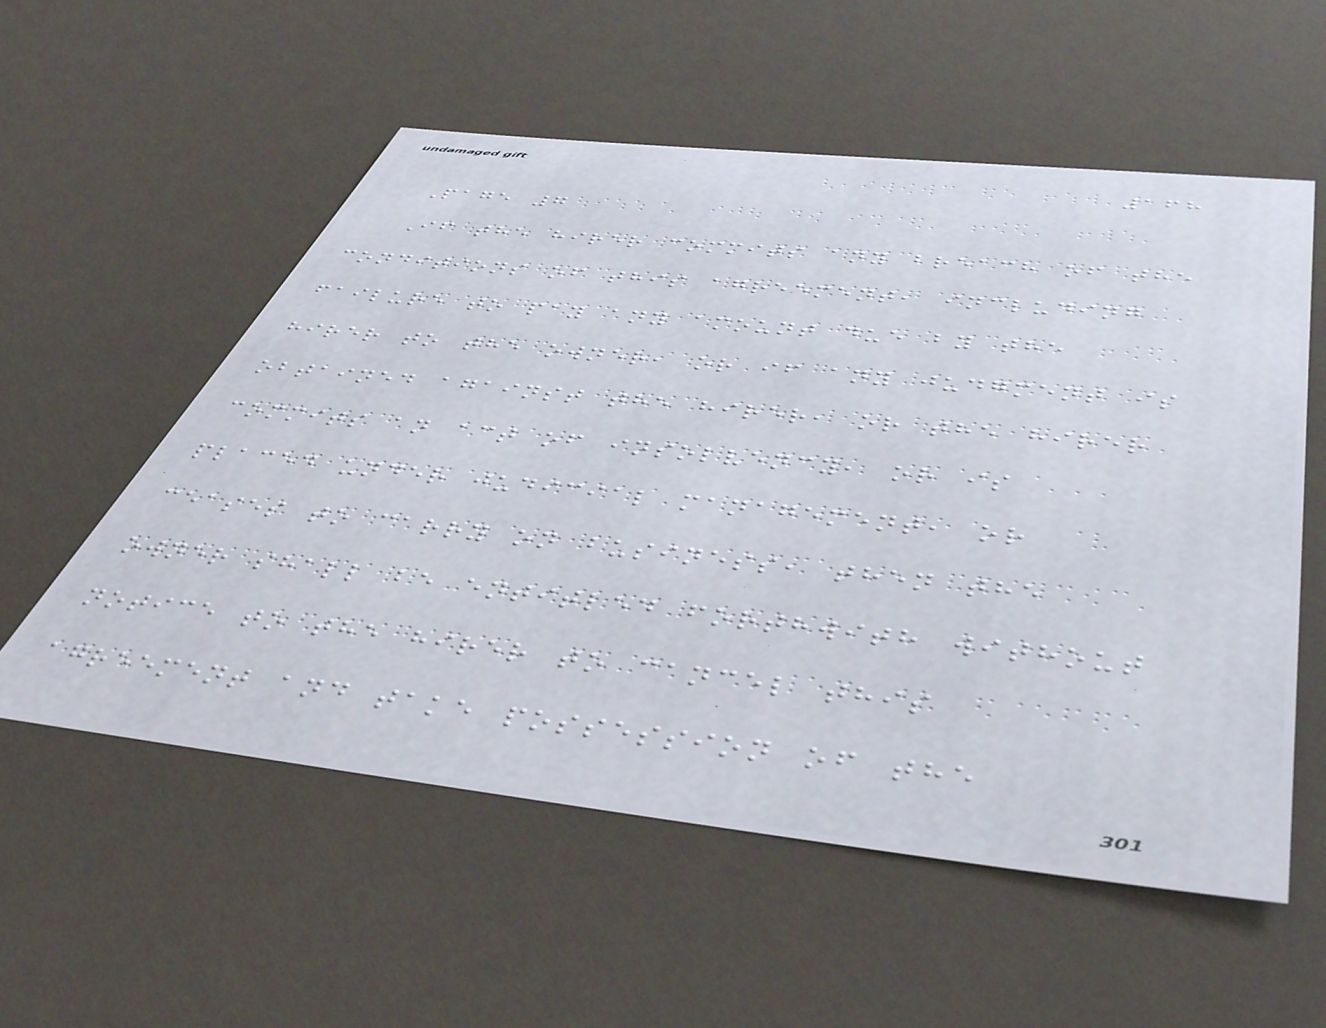168
Page 7
If the hirer commits any breach of the
conditions of this agreement, including
failure to pay any amount due by the
hirer to the owner, or if any judgment is
obtained against the hirer, or the hirer
commits an act of insolvency, or is
placed under judicial management, or
ceases to carry on business, then the
owner shall be entitled forthwith without
notice to the hirer to cancel this
agreement and take possession of the
